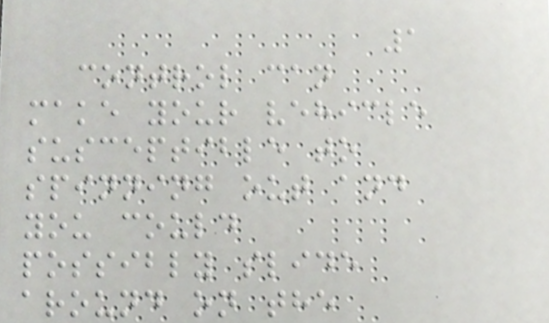1
control can
make your vehicle
susceptible to
spinning out and
you could
possibly slide
around on the
